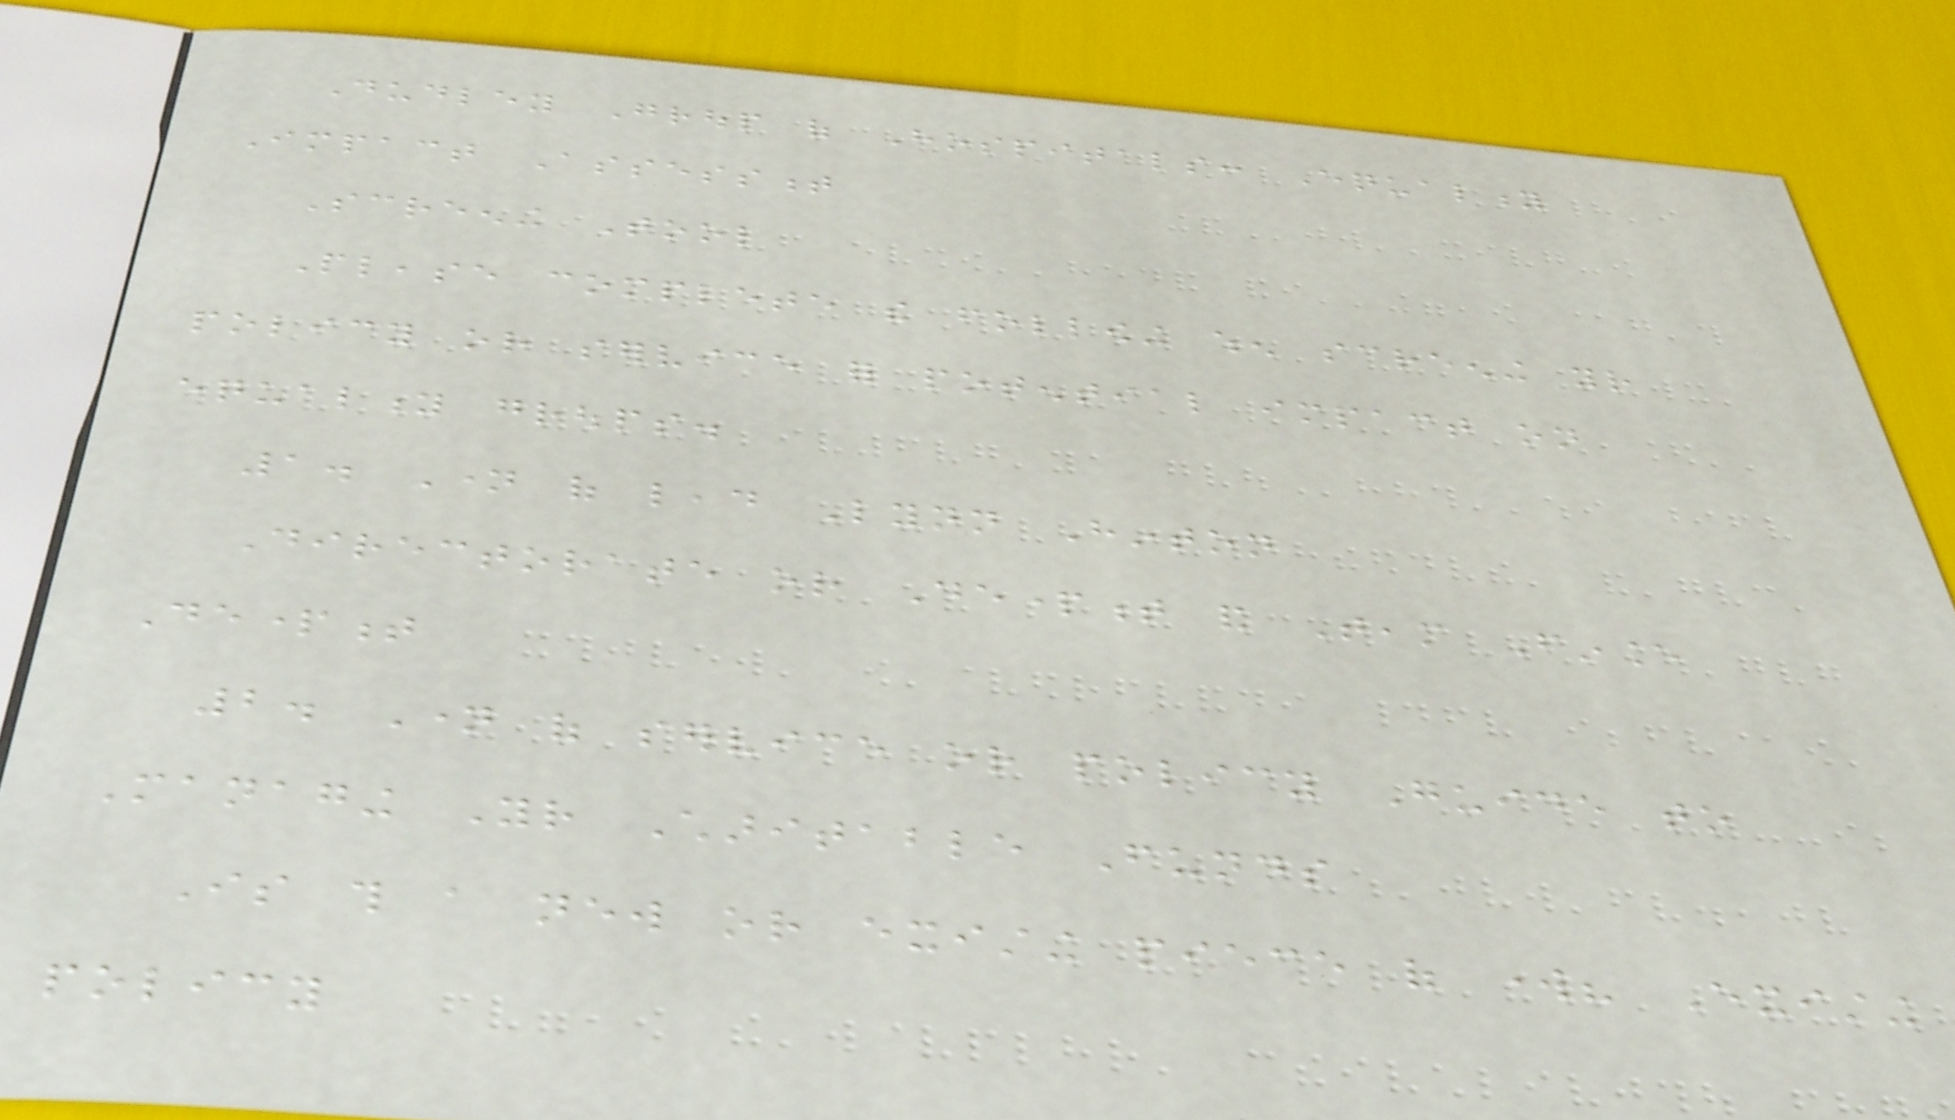Dudley Group of Hospitals: Equality
Impact Assessment
Screening Tool
Please complete the following when screening your
policy or service for potential impact on
equality groups.
1. Name of lead Lynn Hinton
Directorate or Department and Team Finance
Department
2. Name of service or policy Guide to
Managing Your Charitable Funds
Is this a new or existing piece of work? Existing
policy
